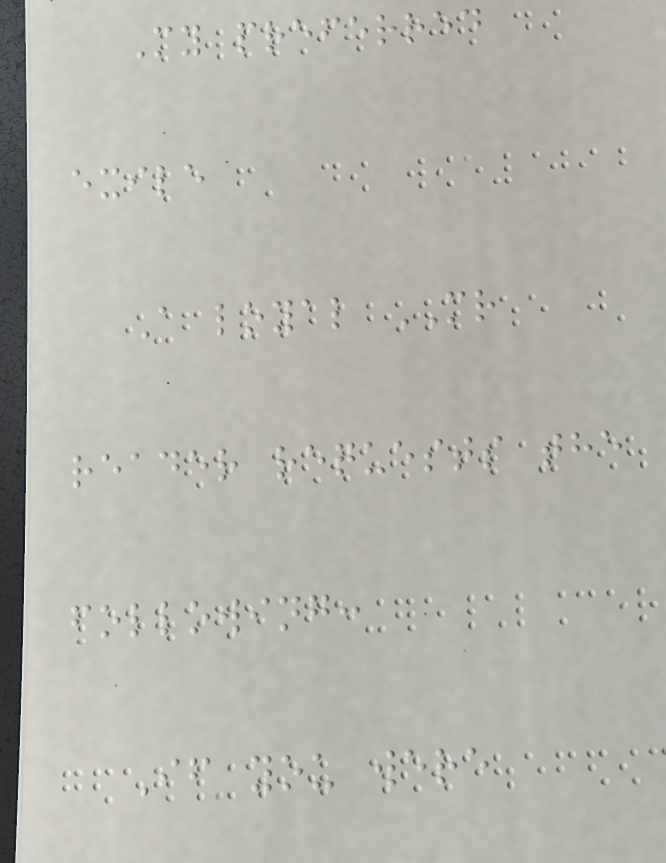My preferred
exile
A loyal MR
reader requests the
following:
If you were
